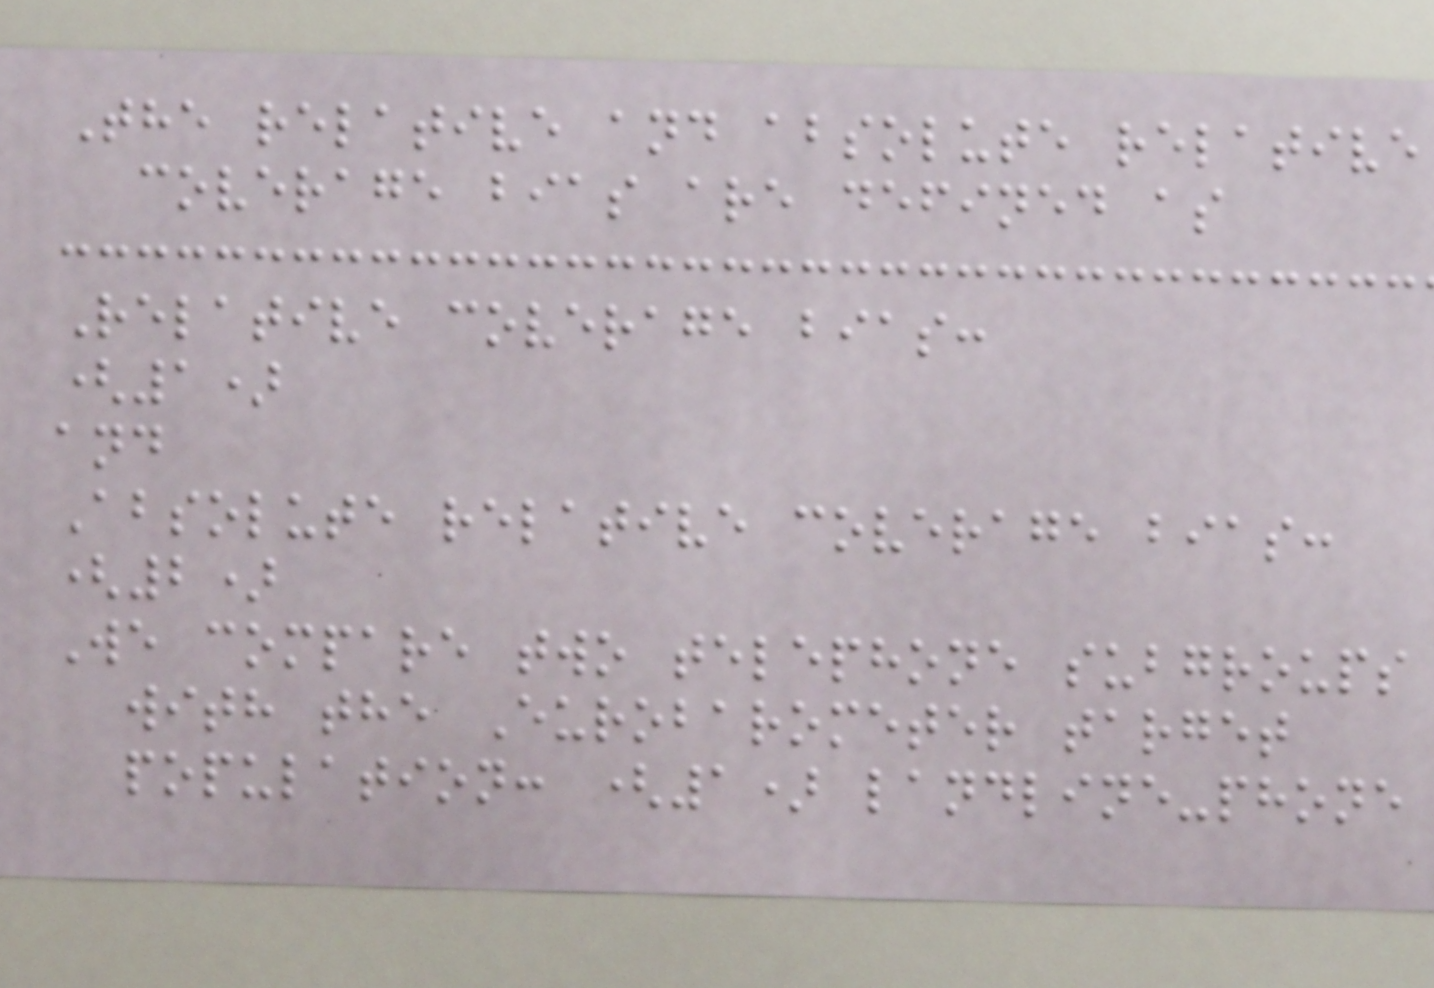The relative and absolute relative
coverage bias are defined as
Relative coverage bias:
(1)
and
Absolute relative coverage bias:
(2)
We compare two telephone subgroups
with the Eurobarometer target
population: (1) landline-phone
